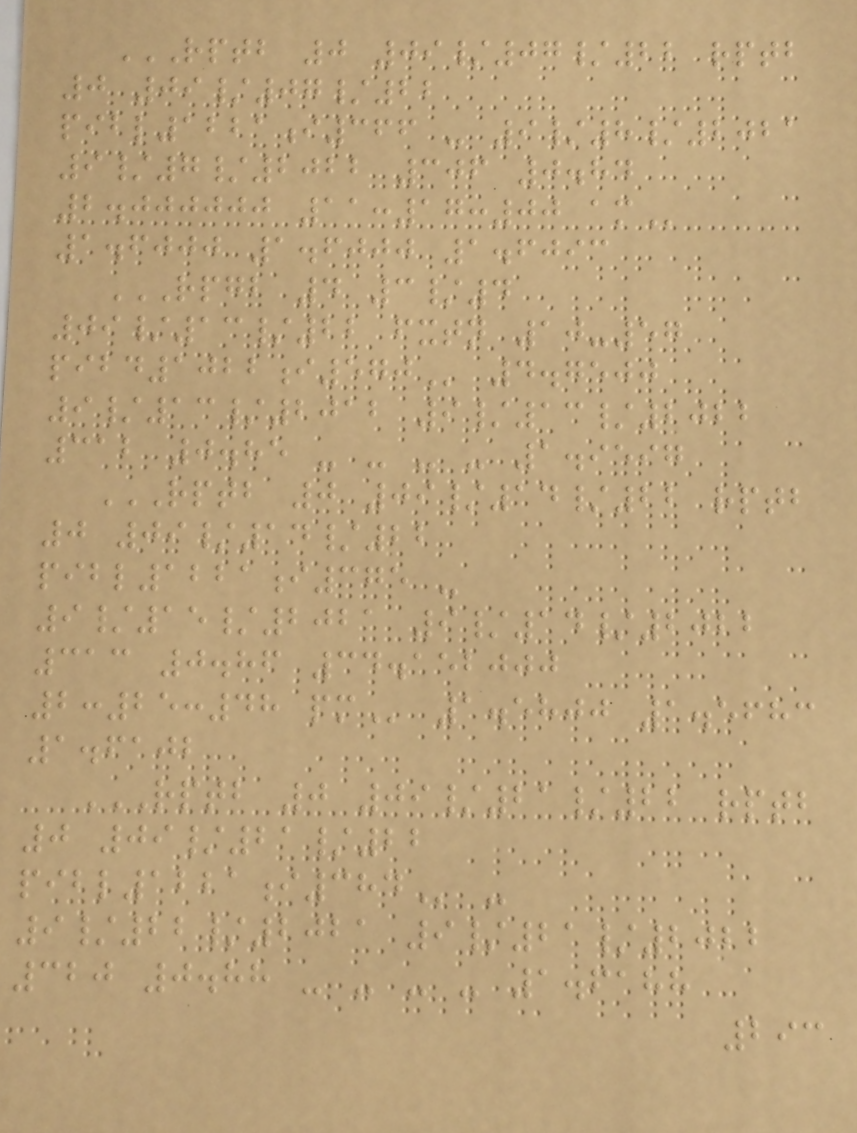RPTB 0 09/07/22 RPTB
0 09/07/22
PIBL1221I366 - 9/8/2021
9/7/2022 306 0.84
2.000000 11:17:00 AM
1.6000 1.6000 1.6093
RPGB 4 3/4
09/13/22 FXTN 10-57
PIBD1022I570 4.7500
9/13/2012 9/13/2022
312 0.85 - - - - 1.9597
RPTB 0 09/14/22 RPTB
0 09/14/22
PIBL1221I375 -
9/15/2021 9/14/2022
313 0.86 34.152000
2:25:48 PM 1.5800 1.5683
1.6102
RPTB 0 09/21/22 RPTB
0 09/21/22
PIBL1221I384 -
9/22/2021 9/21/2022
320 0.88 - - - - 1.6188
293
